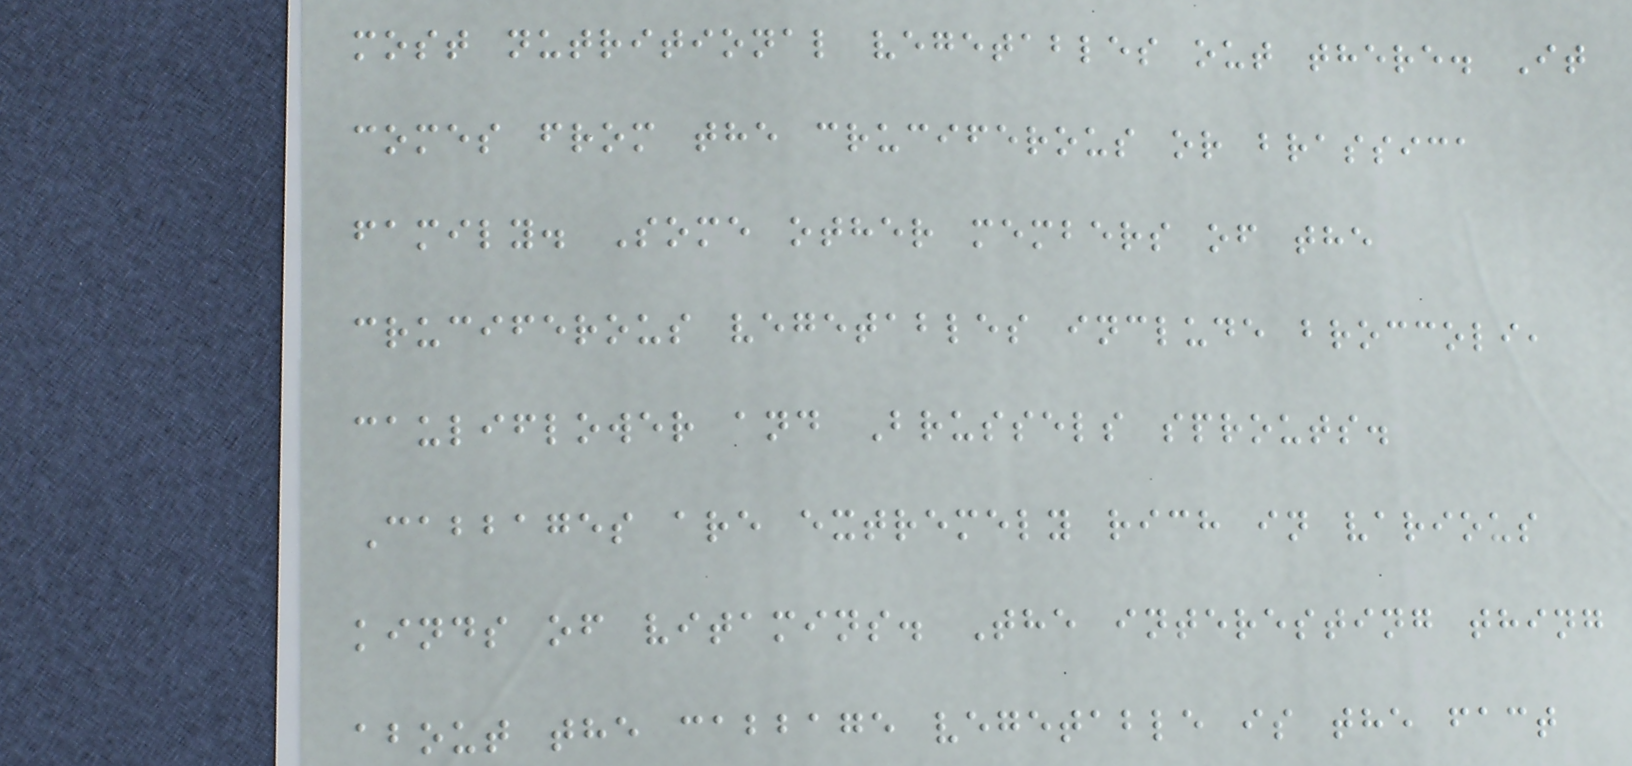most nutritional vegetables out there. It
comes from the cruciferous or brassica
family. Some other members of the
cruciferous vegetables include broccoli,
cauliflower and Brussels sprouts.
Cabbages are extremely rich in various
kinds of vitamins. The interesting thing
about the cabbage vegetable is the fact
